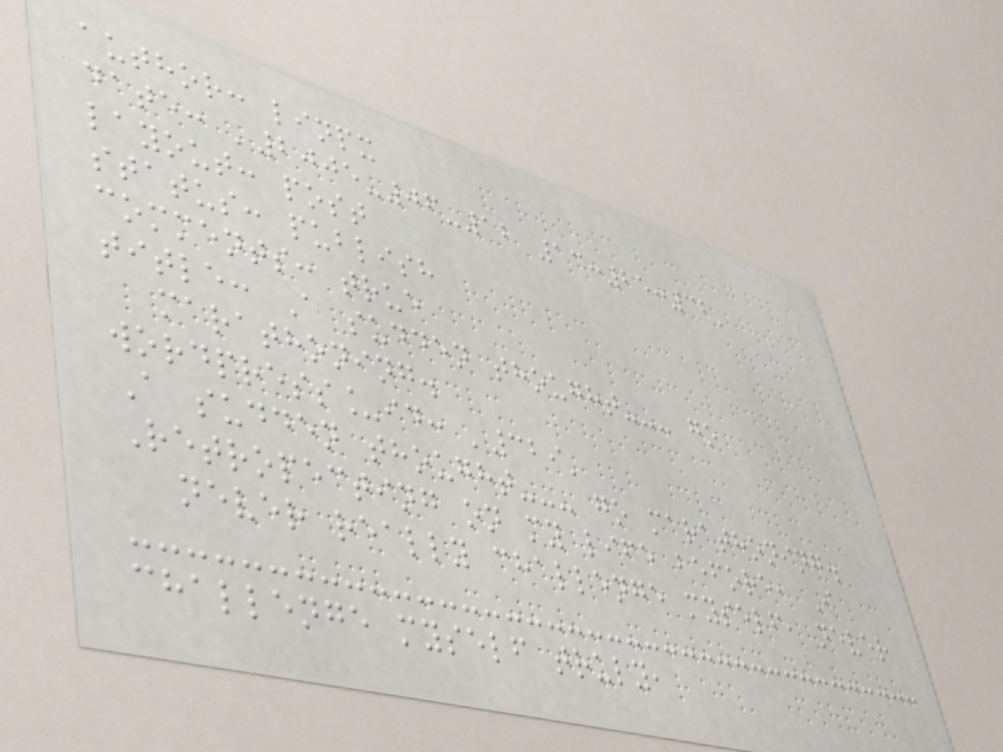author: linpx
date: '2005-06-12 13:25:32'
layout: post
status: publish
comments: true
title: A sudden thought--- go
marathoning.
wordpress_id: '329'
A sudden thought--- go marathoning.
Retropecting on my life before, I
never really challenge myself, never
challenge myself truly,
